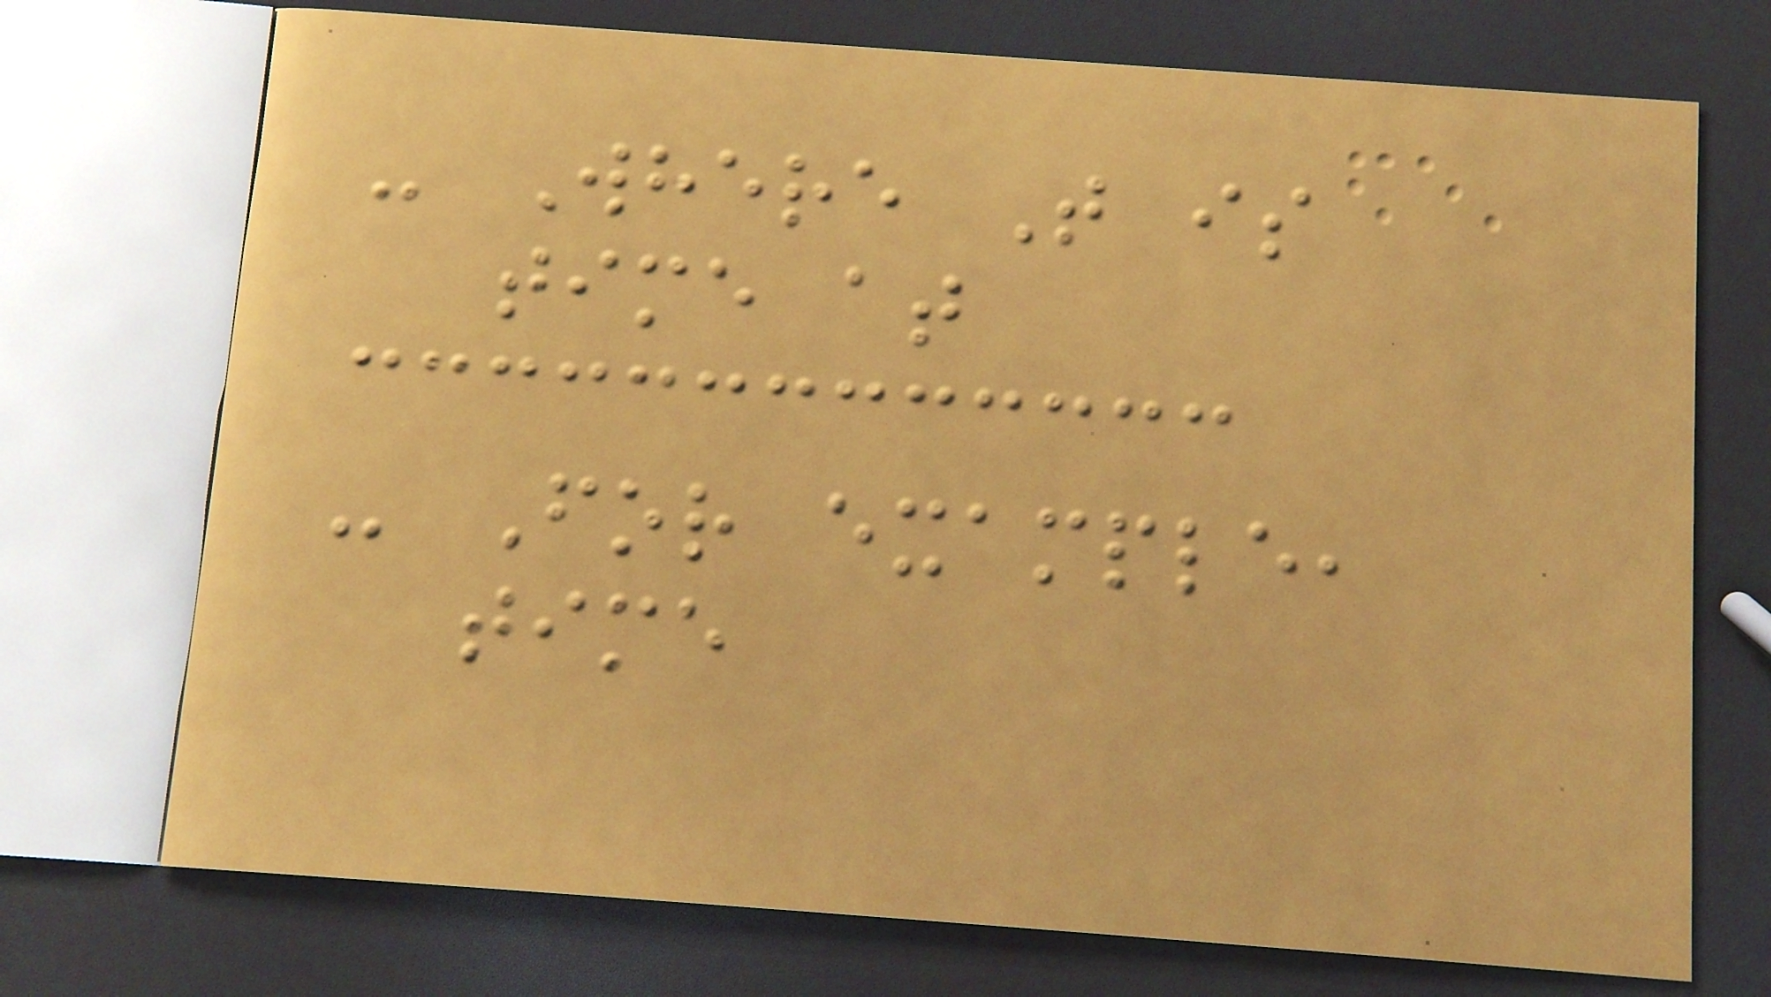- Where T is
time at
- For example,
time
